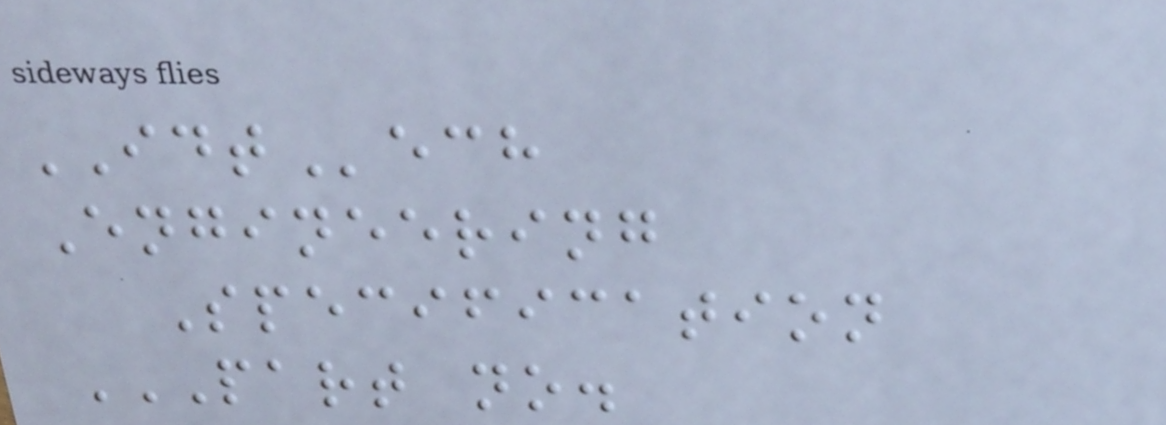IDTech
Engineering
Specification
PART NO.
